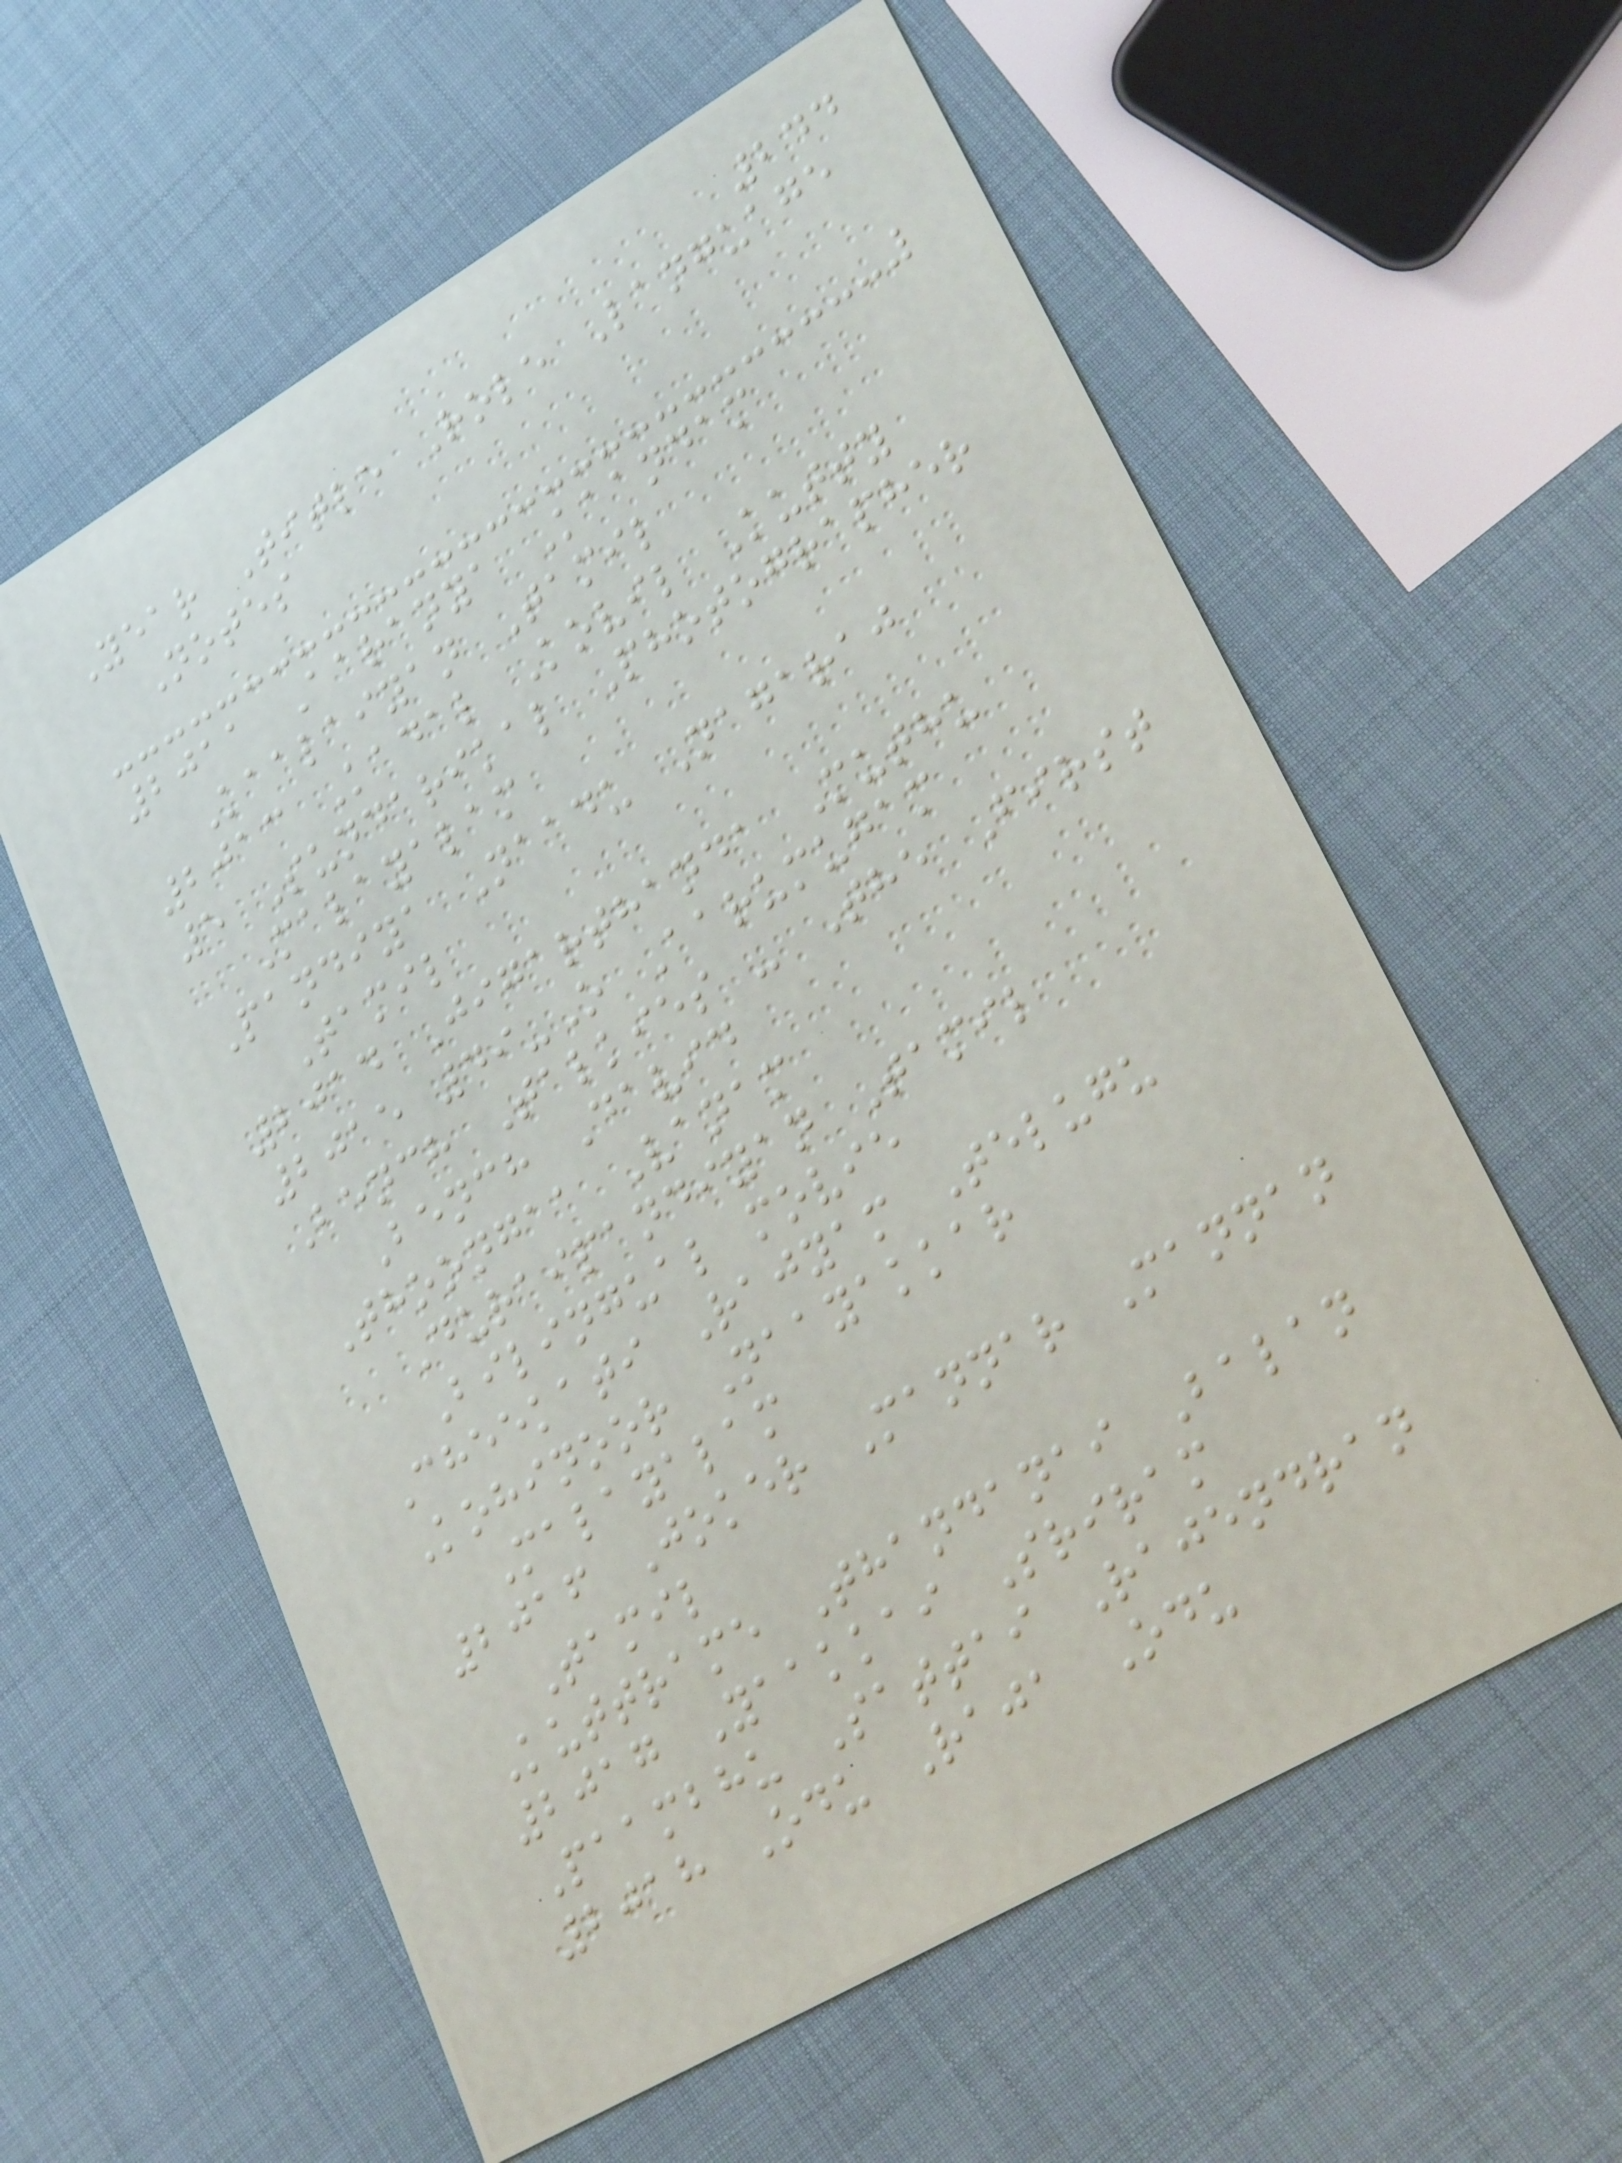244
Year Title Role Language
Notes
2011 Aaranya Kaandam
Kaalaiyan Tamil
2013 Kadal Kovil Kutty
5 Sundarikal Photographer
Malayalam
Pandiya Naadu Nagaraj
Tamil
2014 Jigarthanda Muthu
2015 49-O Aarumugam
Bench Talkies - The First
Bench David
Thoongaa Vanam
Duraipandiyan Tamil
Bilingual movie
Cheekati Rajyam Telugu
Kohinoor Naayakkar
Malayalam
2016 Joker Mannar Mannan
Tamil
Kuttrame Thandanai Balan
2017 Yaakkai Sriram
Paambhu Sattai Rajendran
2018 Odu Raja Odu
